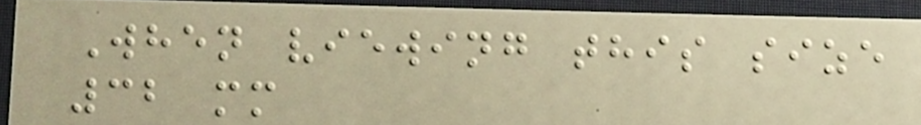When viewing this size
32 mm
